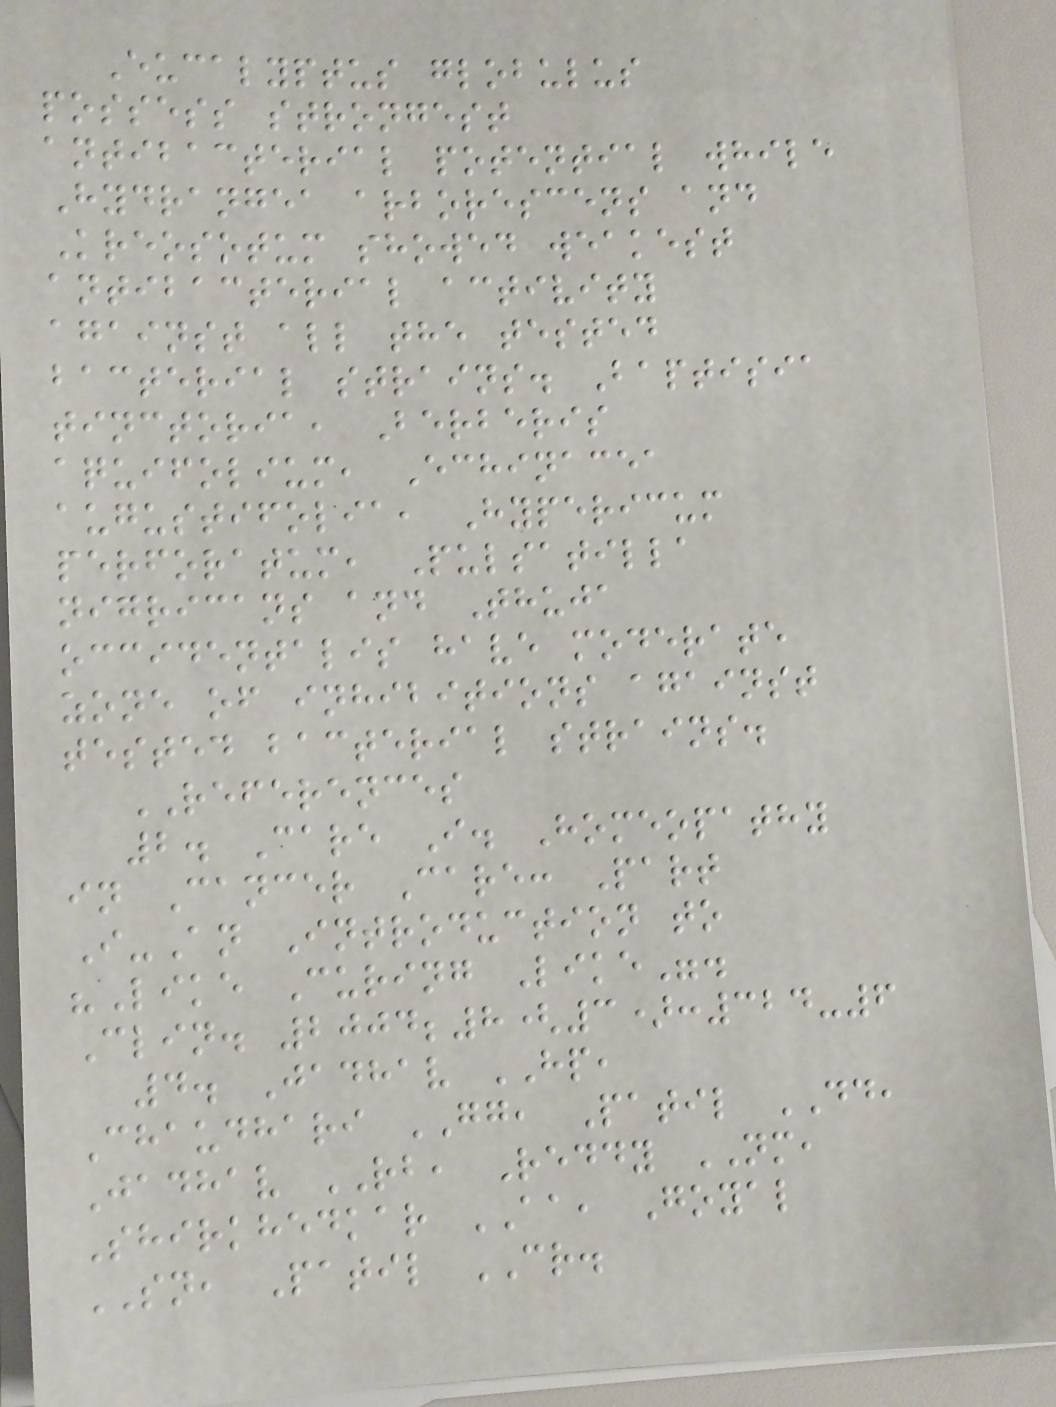Eucalyptus globulus
possess strongest
antibacterial potential while
Hydrangea arborescens and
Kreosotum showed weakest
antibacterial activity
against all the tested
bacterial strains. Baptisia
tinctoria, Berberis
aquifolium, Echinacea
augustifolia, Hypericum
perforatum, Pulsatilla
nigricans and Thuja
occidentalis have moderate
zone of inhibitions against
tested bacterial strains.
REFERENCES
2. Care I. Homeopathy
in Cancer Care: Part
I-An Introduction to
"Like Curing Like".
Clin. 2004;8(3):324-6
4. Jadhav HP,
Chaudhari GG, Patil DD,
Jadhav RB, Reddy NM,
Shirkhedkar AA, Goyal
SN, Patil CR.
